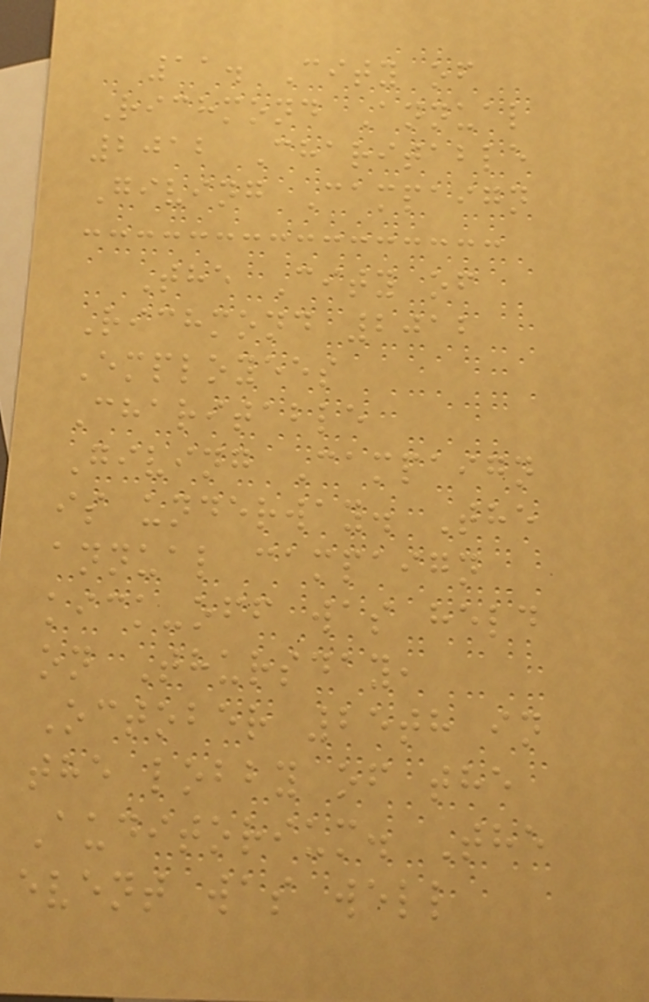11. City of
Richmond Annual
2012 Charitable
Giving Campaign
The City of
Richmond 2012
Employees
Charitable
Giving Campaign
is underway. The
annual campaign
kick-off was held
on Thursday,
October 25th in
the lobby of the
Auditorium. The
event was well
